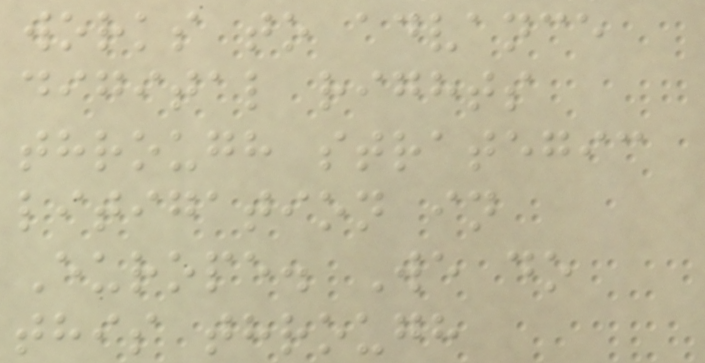works to advance
digital rights
through strategic
litigation in
Europe. We do
this through
